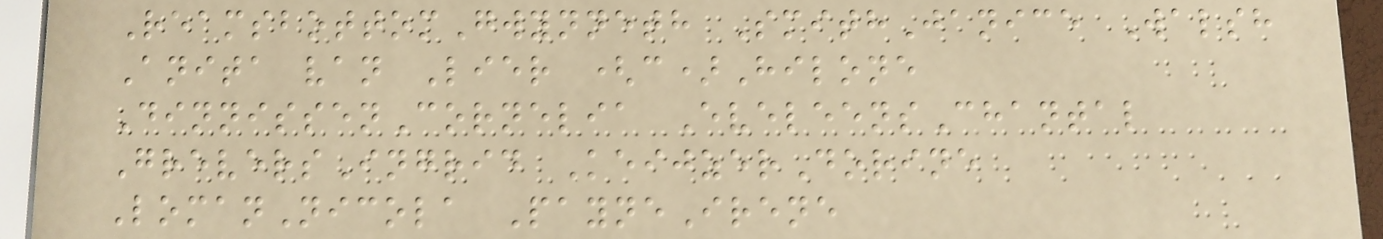ReamsbottomGwynneth SmithJanice Walsh
Anita van Lier (c)Hilone
DinnissenCornelia EveleensChantal
GreversIngrid KeijzerDorine
LomanNicola PayneIrene
